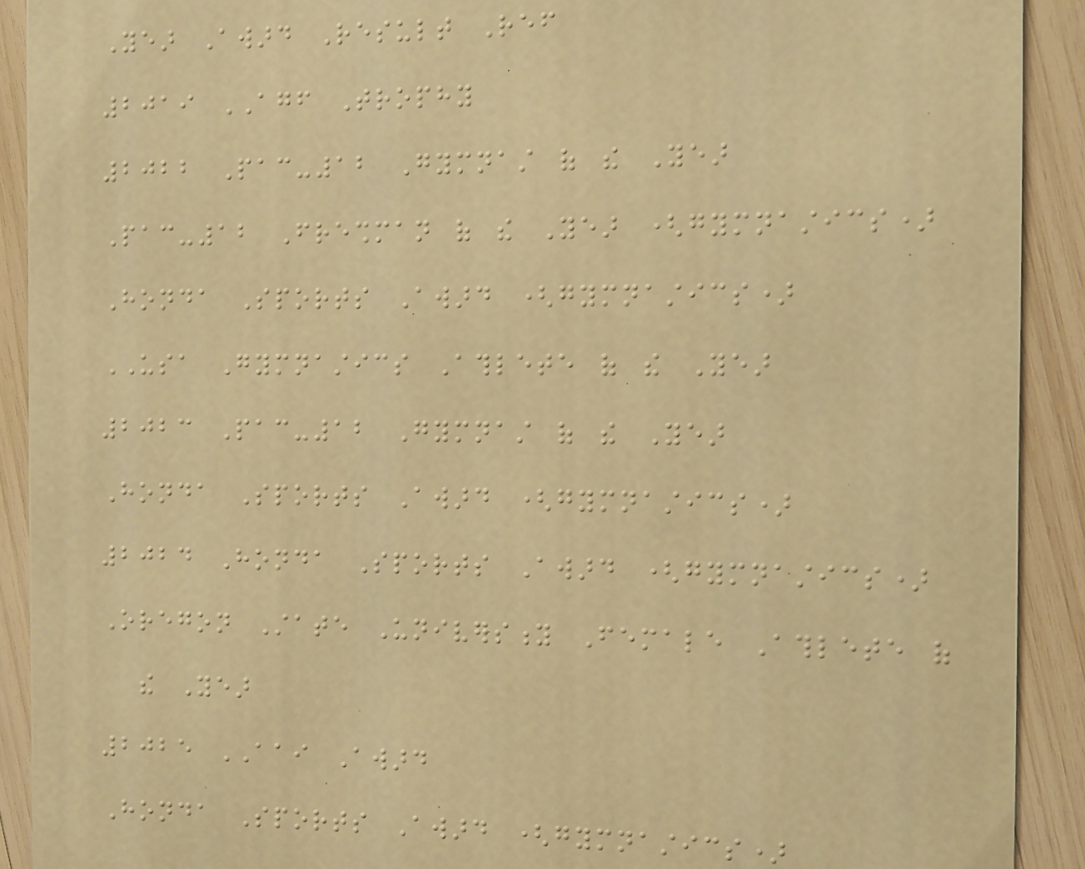Year Award Result Ref
2019 AGF Trophy
2022 Pac-12 Gymnast of the Year
Pac-12 Freshman of the Year (gymnastics)
Honda Sports Award (gymnastics)
USA Gymnastics Athlete of the Year
2023 Pac-12 Gymnast of the Year
Honda Sports Award (gymnastics)
2024 Honda Sports Award (gymnastics)
Oregon State University Female Athlete of
the Year
2025 AAI Award
Honda Sports Award (gymnastics)
